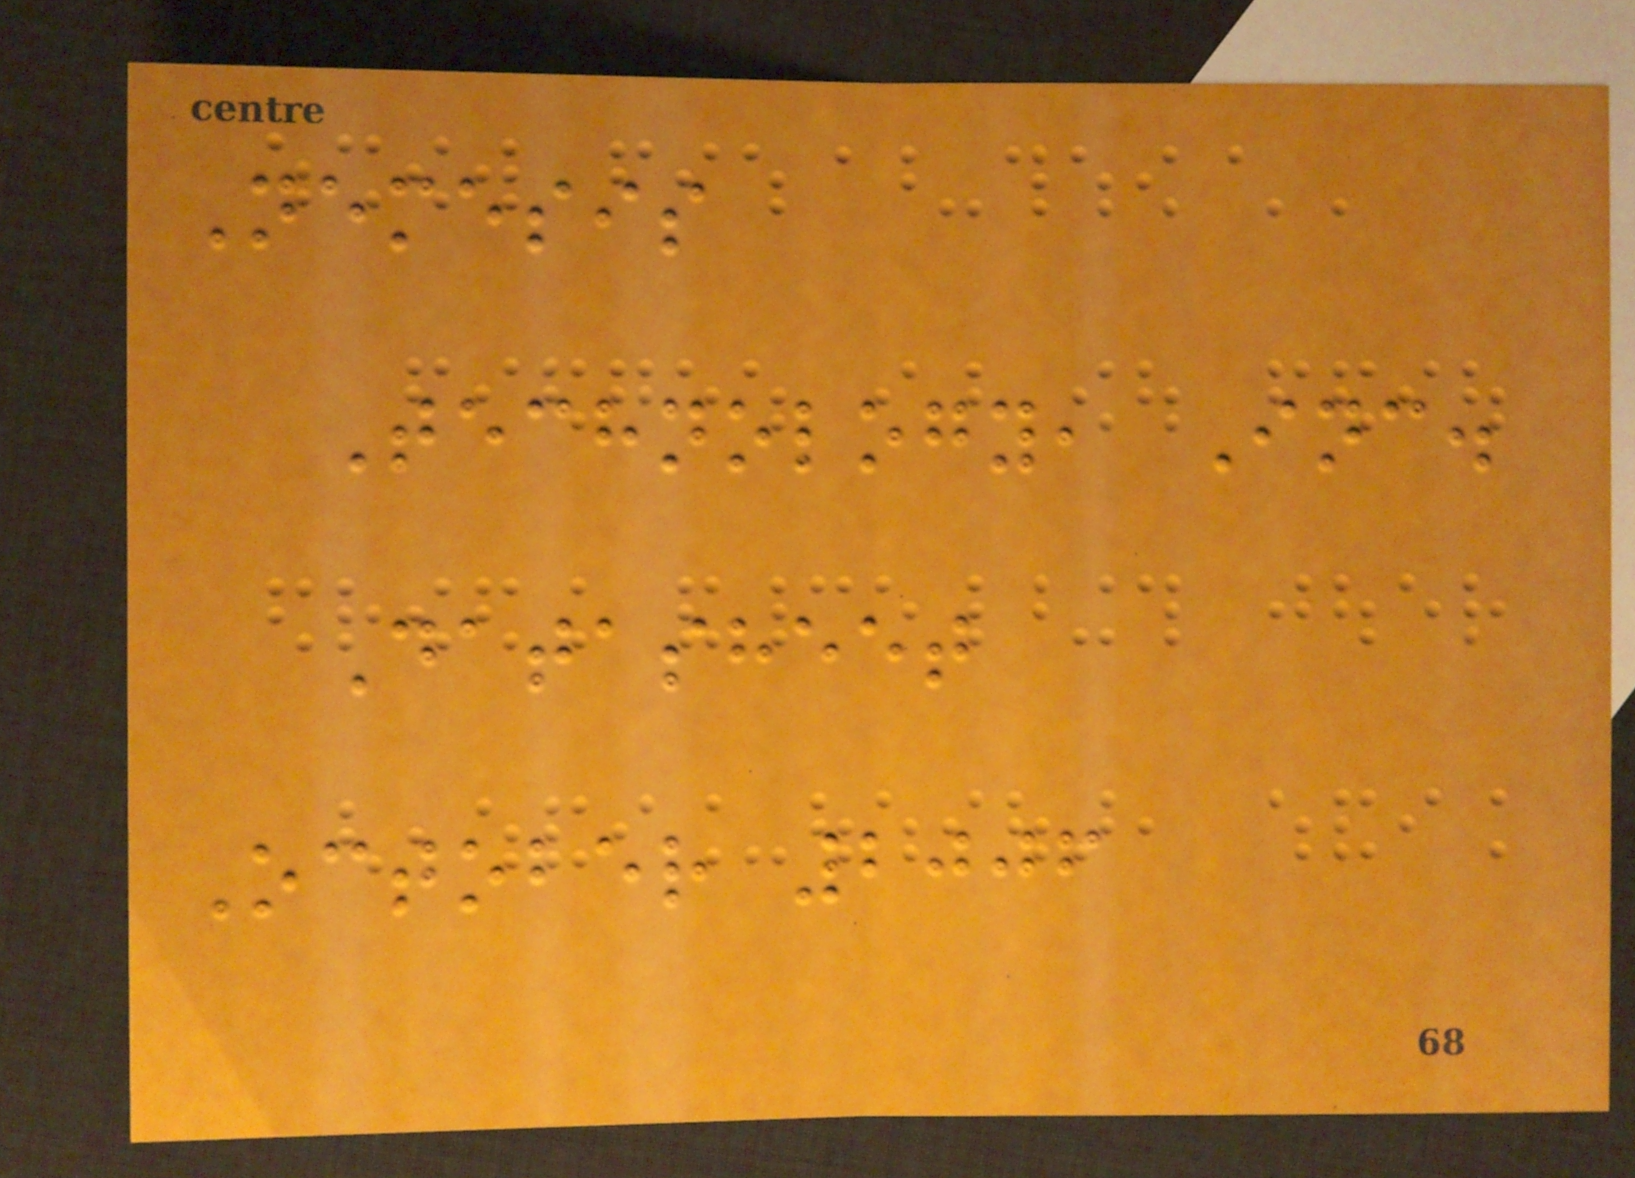Nemesis
Technology, Inc.
Datasheet
October 2006
